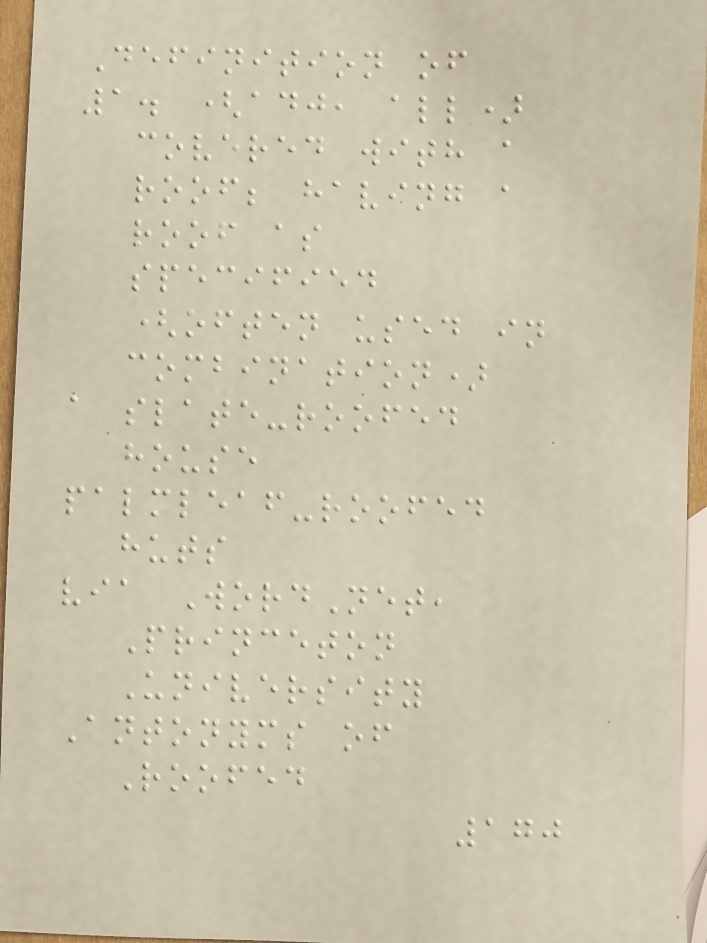Definition of
1. (adj, all)
covered with a
roof; having a
roof as
specified
(often used in
combination)
a slate-roofed
house
palmleaf-roofed
huts
via WordNet,
Princeton
University
Antonyms of
Roofed
170
